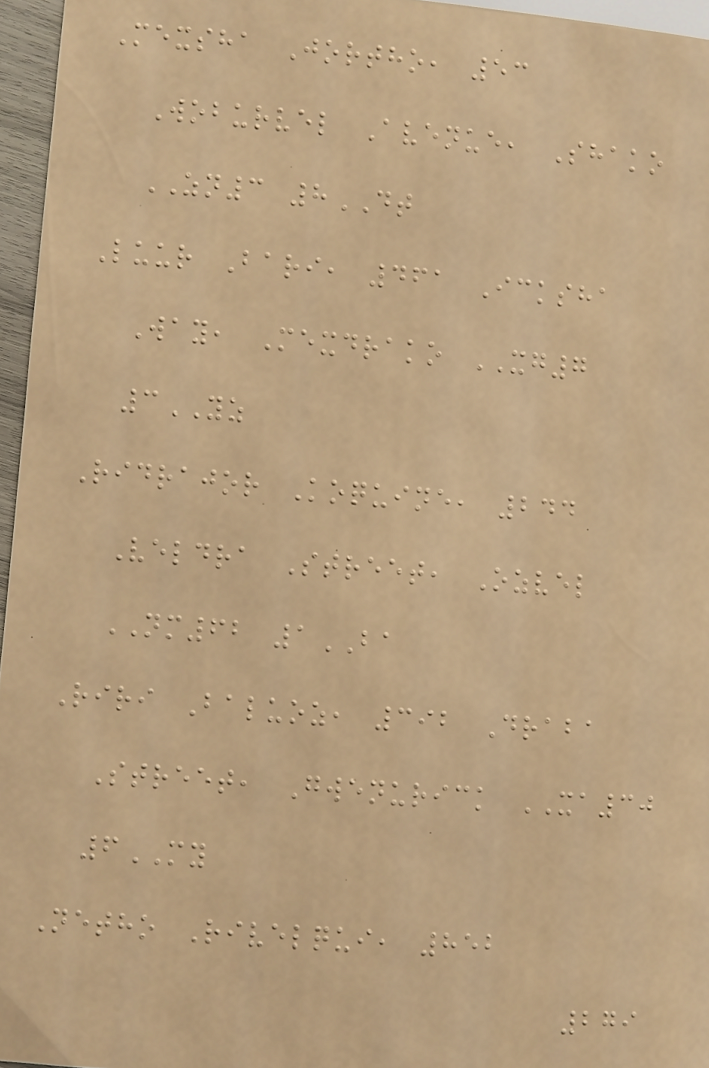Mexsha Jortho, 53
Woburvel Avenue, Shako
ZN3 8DT
Luur Bari, 461 Icksha
Way, Mexdrako XG7
3YZ
Ridrajor Koquine, 244
Veldra Street, Ozvel
NM62 1BA
Riri Baluoz, 392 Draba
Street, Gwenurick XA30
6MY
Netho Rivelqui, 852
279
